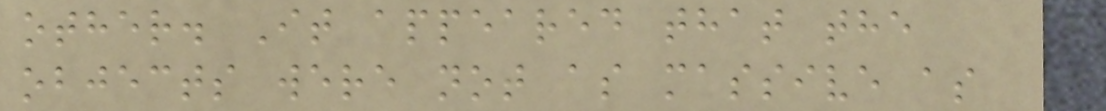other. It appeared that the
objects were not as massive as
